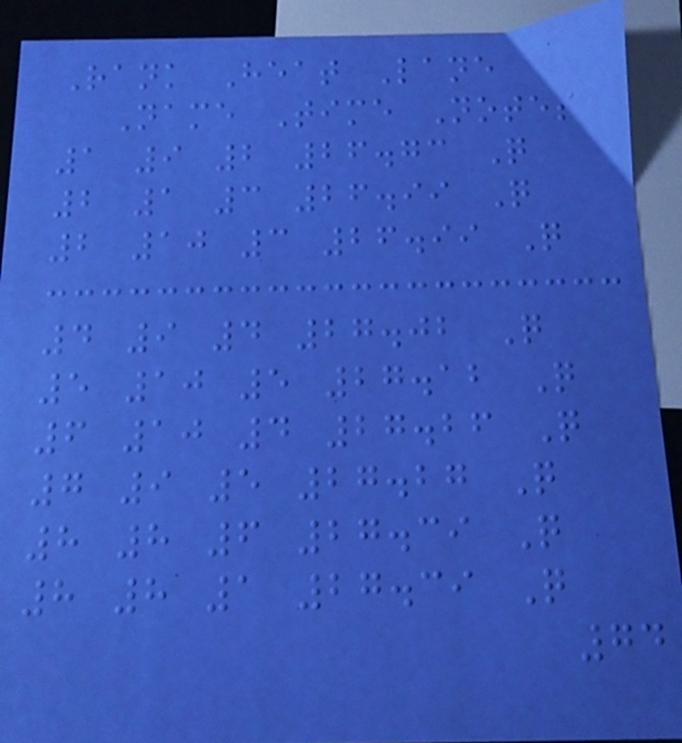Rank Heat Lane
Name Time Notes
1 9 2 26.73 Q
2 1 3 26.99 Q
2 10 3 26.99 Q
4 9 4 27.02 Q
5 10 5 27.12 Q
6 10 4 27.26 Q
7 9 5 27.27 Q
8 8 6 27.39 Q
8 8 1 27.39 Q
74
